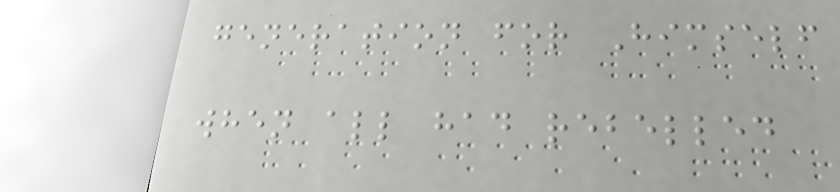generation for Himself
when all had rebelled
